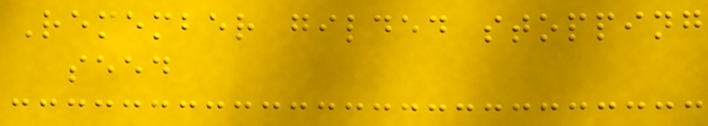Remember gilded stopping
seed
